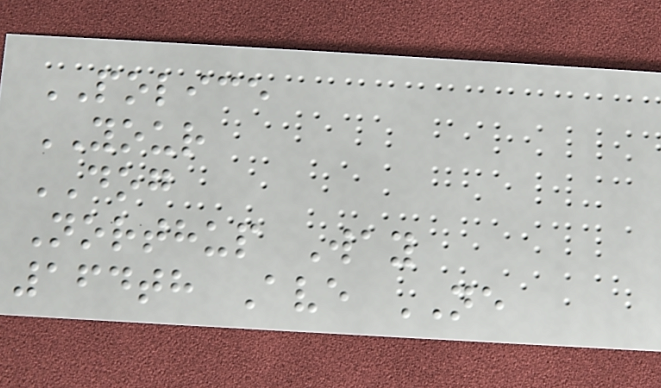POLICE
YOUR
DOG
Northup Way
164th Ave NE
